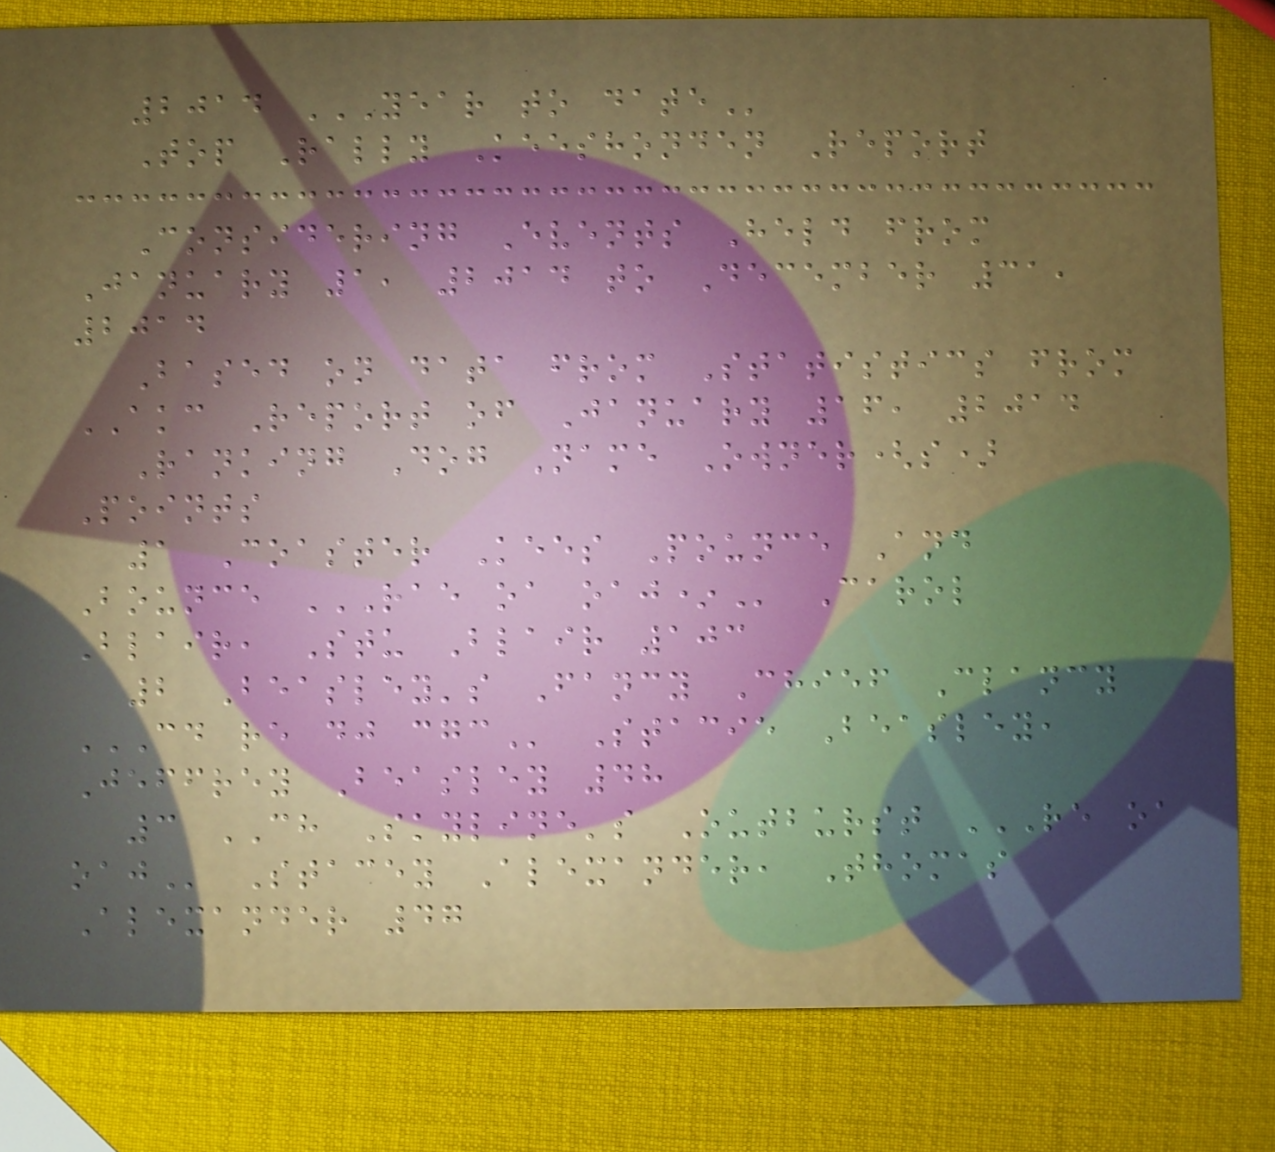2014 YEAR TO DATE
Top Rally Keeshonden Report
Considering Events Held from
January 1, 2014 to December 31,
2014
Based on data from Statistics from
AKC Report of January 16, 2014
Ranking Dog Name Owner(s)
Points
1 Coaster Kees Pounce And
Bounce RAE OA OAJ* Carol
Blair, Stu Blair 103
2 Beasley's Fancy Chief Clancy
CD RE DJ CGC Stacie Beasley,
Jeffrey Beasley 48
3 CH Skyline's Outburst RE OA
OAJ Stacey Alexander, Thomas
Alexander 47
